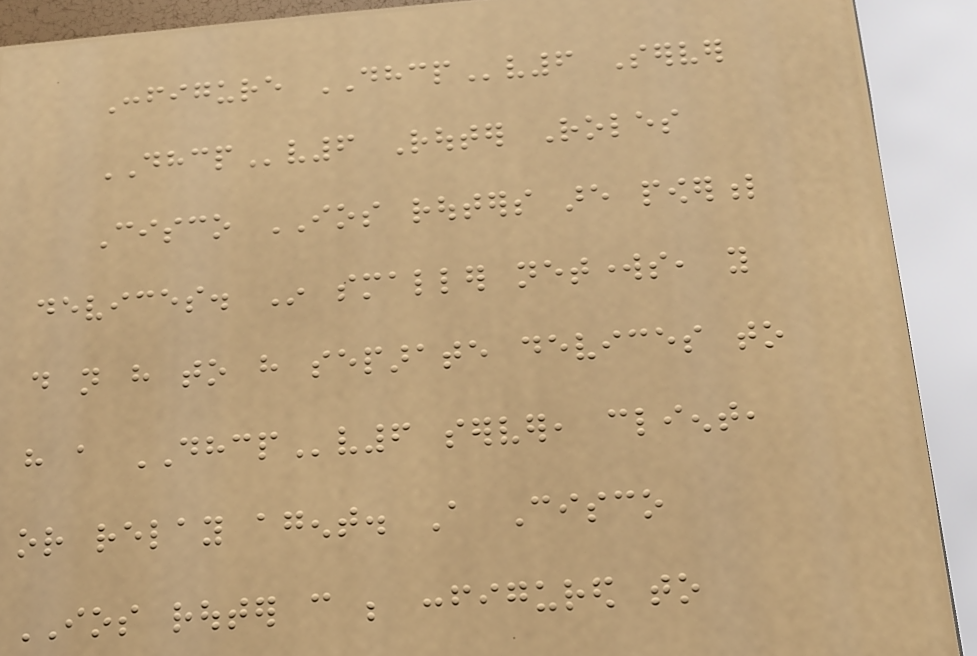Configure DHCPv6 Server
DHCPv6 Router Roles
Cisco IOS routers are powerful
devices. In smaller networks, you
do not have to have separate devices to
have a DHCPv6 server, client,
or relay agent. A Cisco
IOS router can be configured to
